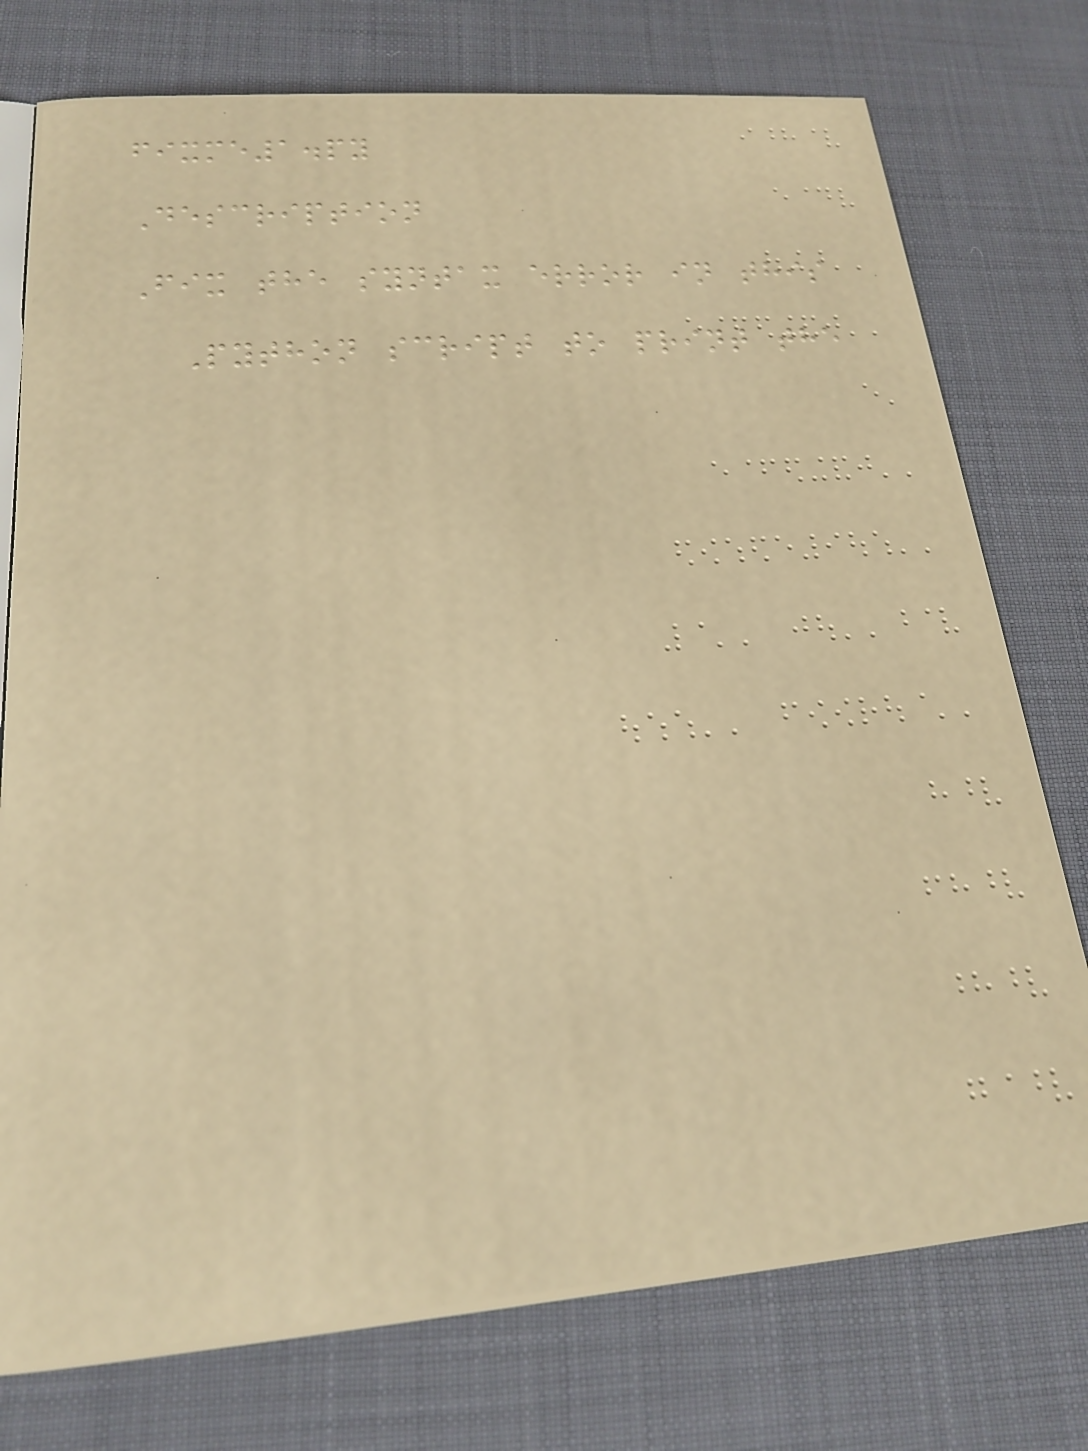fixme1.py
Description
Fix the syntax error in this
Python script to print the
